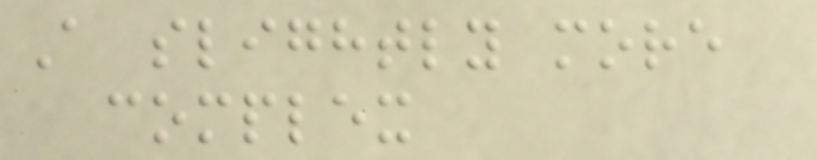A slightly more
complex
